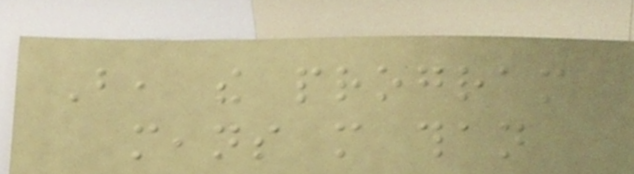But, the program
means more than
